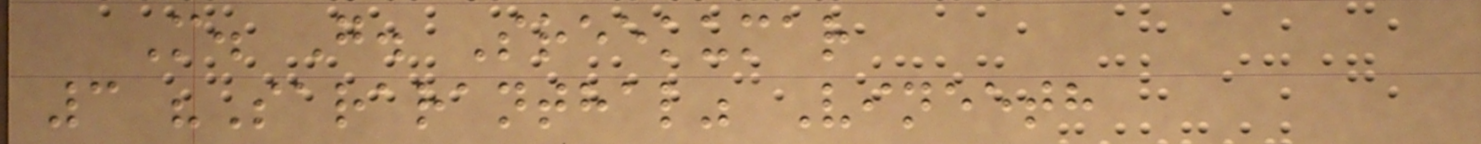M. G. Sreekumar
3 "Sararanthal" Vineeth
